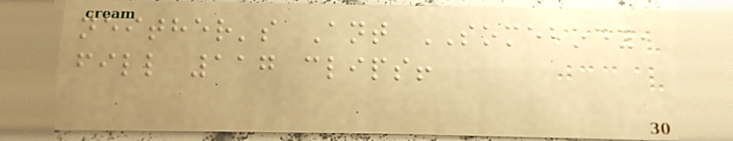neither's Ant SOMEBODY,
fill 117 clips!
